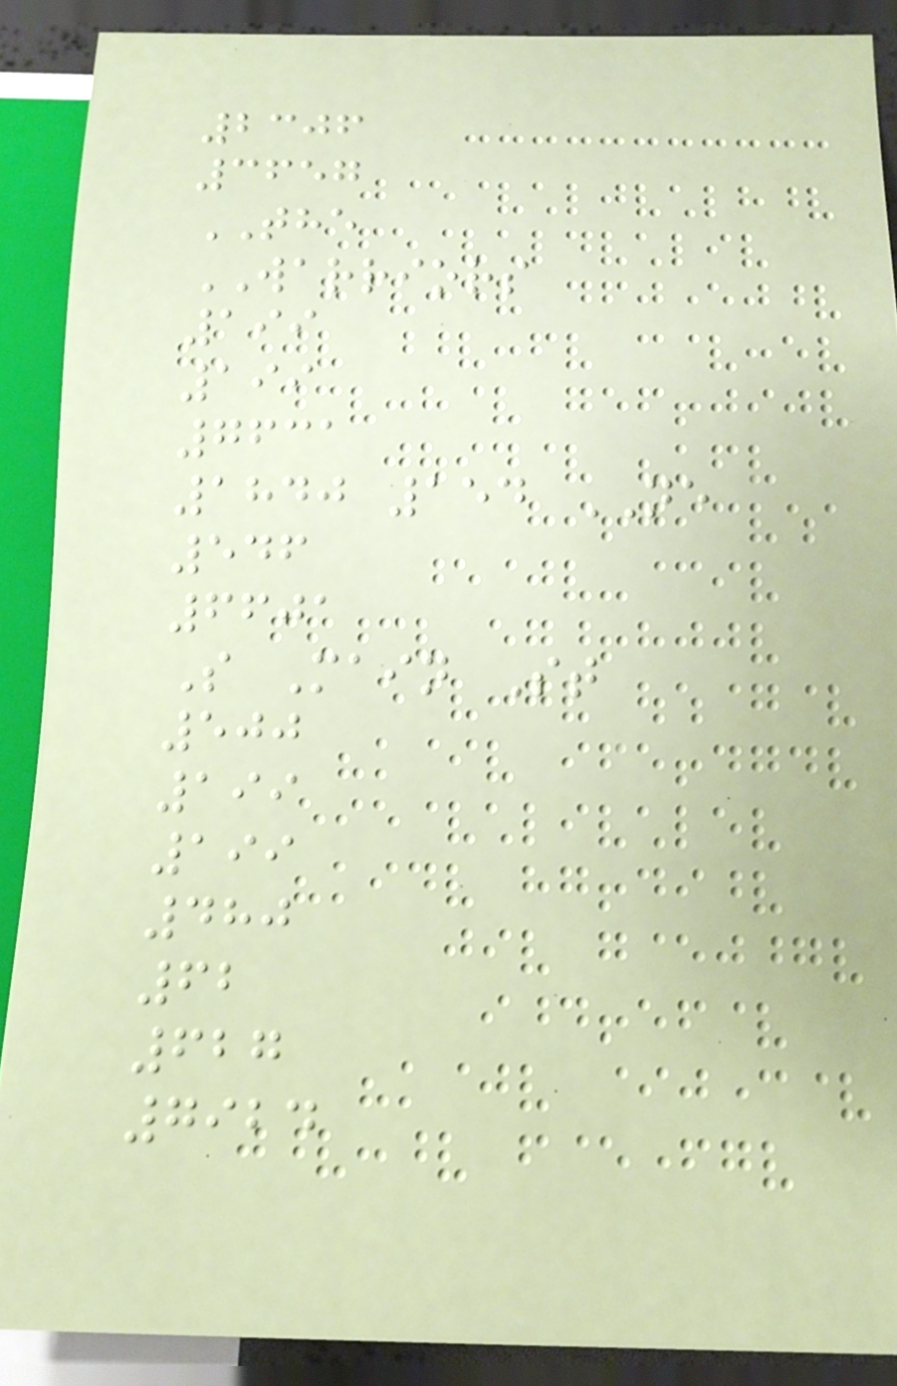2306
3657
THE
WARRIORS
199
199
7631
1840 154 NE
546
6601
S Main St
500
199
199
480
62
627
7924
